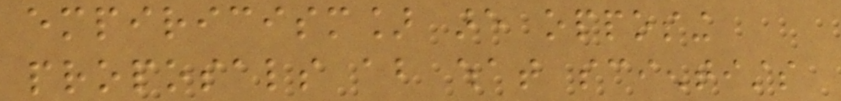empiricism] are opposing
proposals about what scientists
